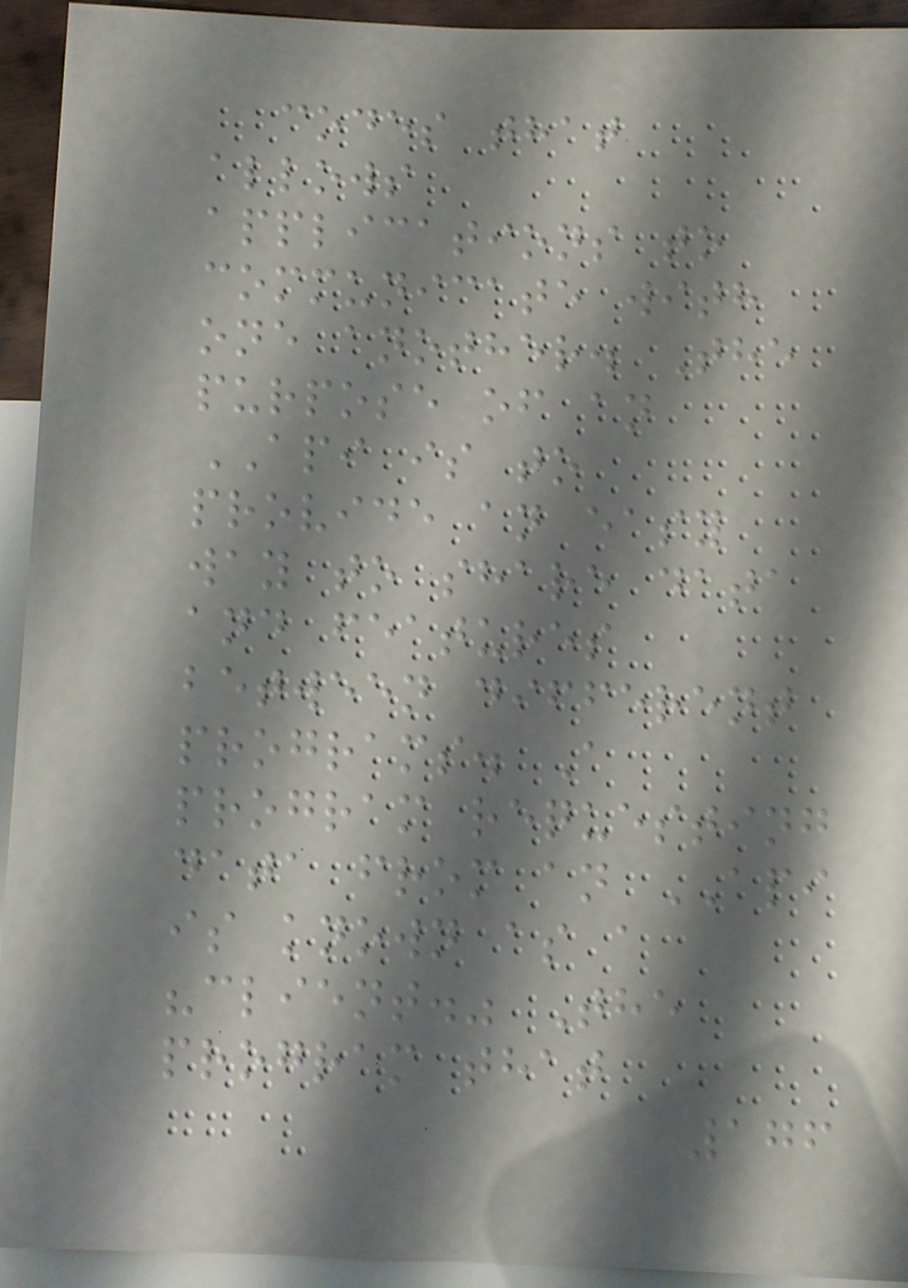codes that
allows
applications to
communicate with
one another. The
purpose of an
API is to
provide an easy
way to share data
and features
between different
programs. A
program requesting
data from an API
is known as a
"client." The
program that
176
